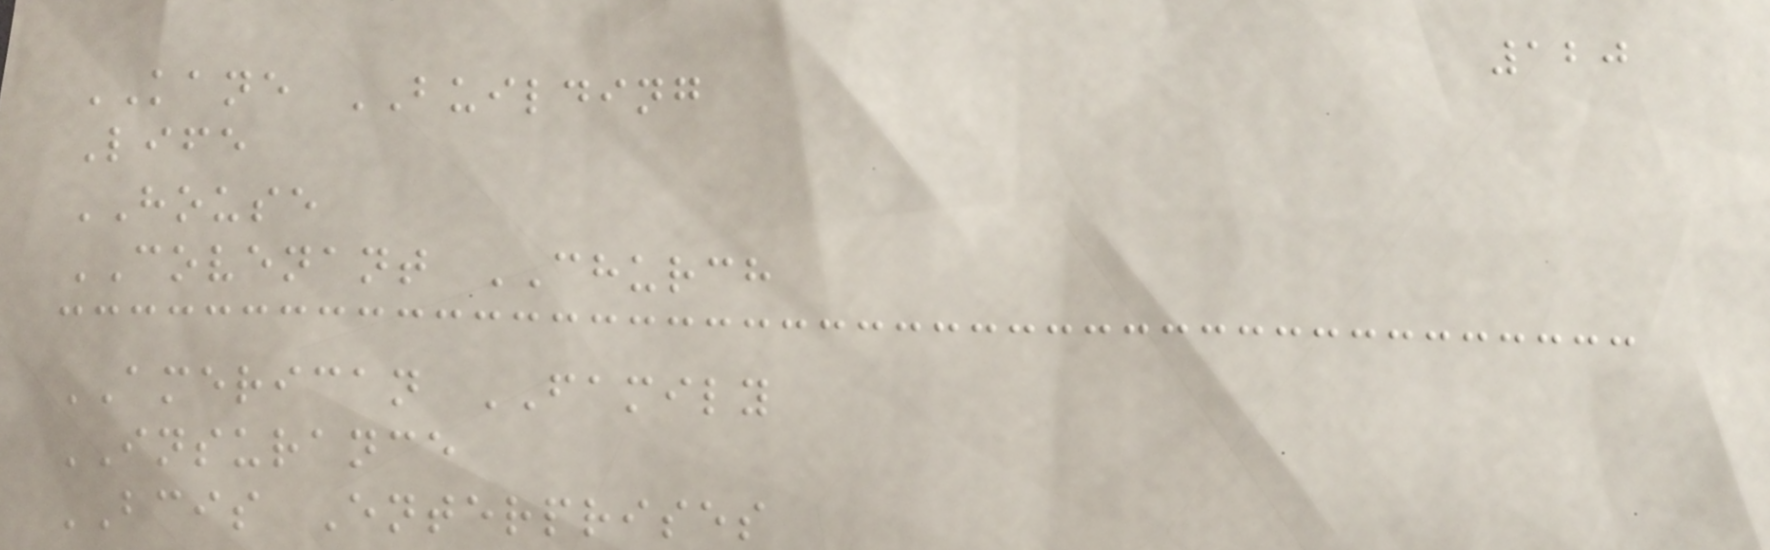120
KANE BUILDING
Life
HOUSE
COVENANT CHURCH
AMERICAN FAMILY
INSURANCE
BCIS Enterprises
